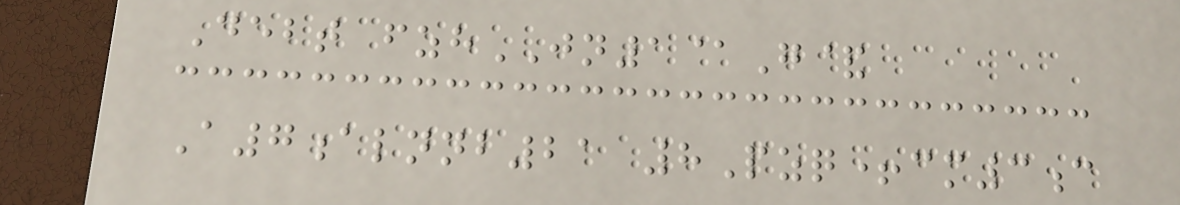Debt fzhJN1@G&
A7alnnb21 8Pzq+cm3c
